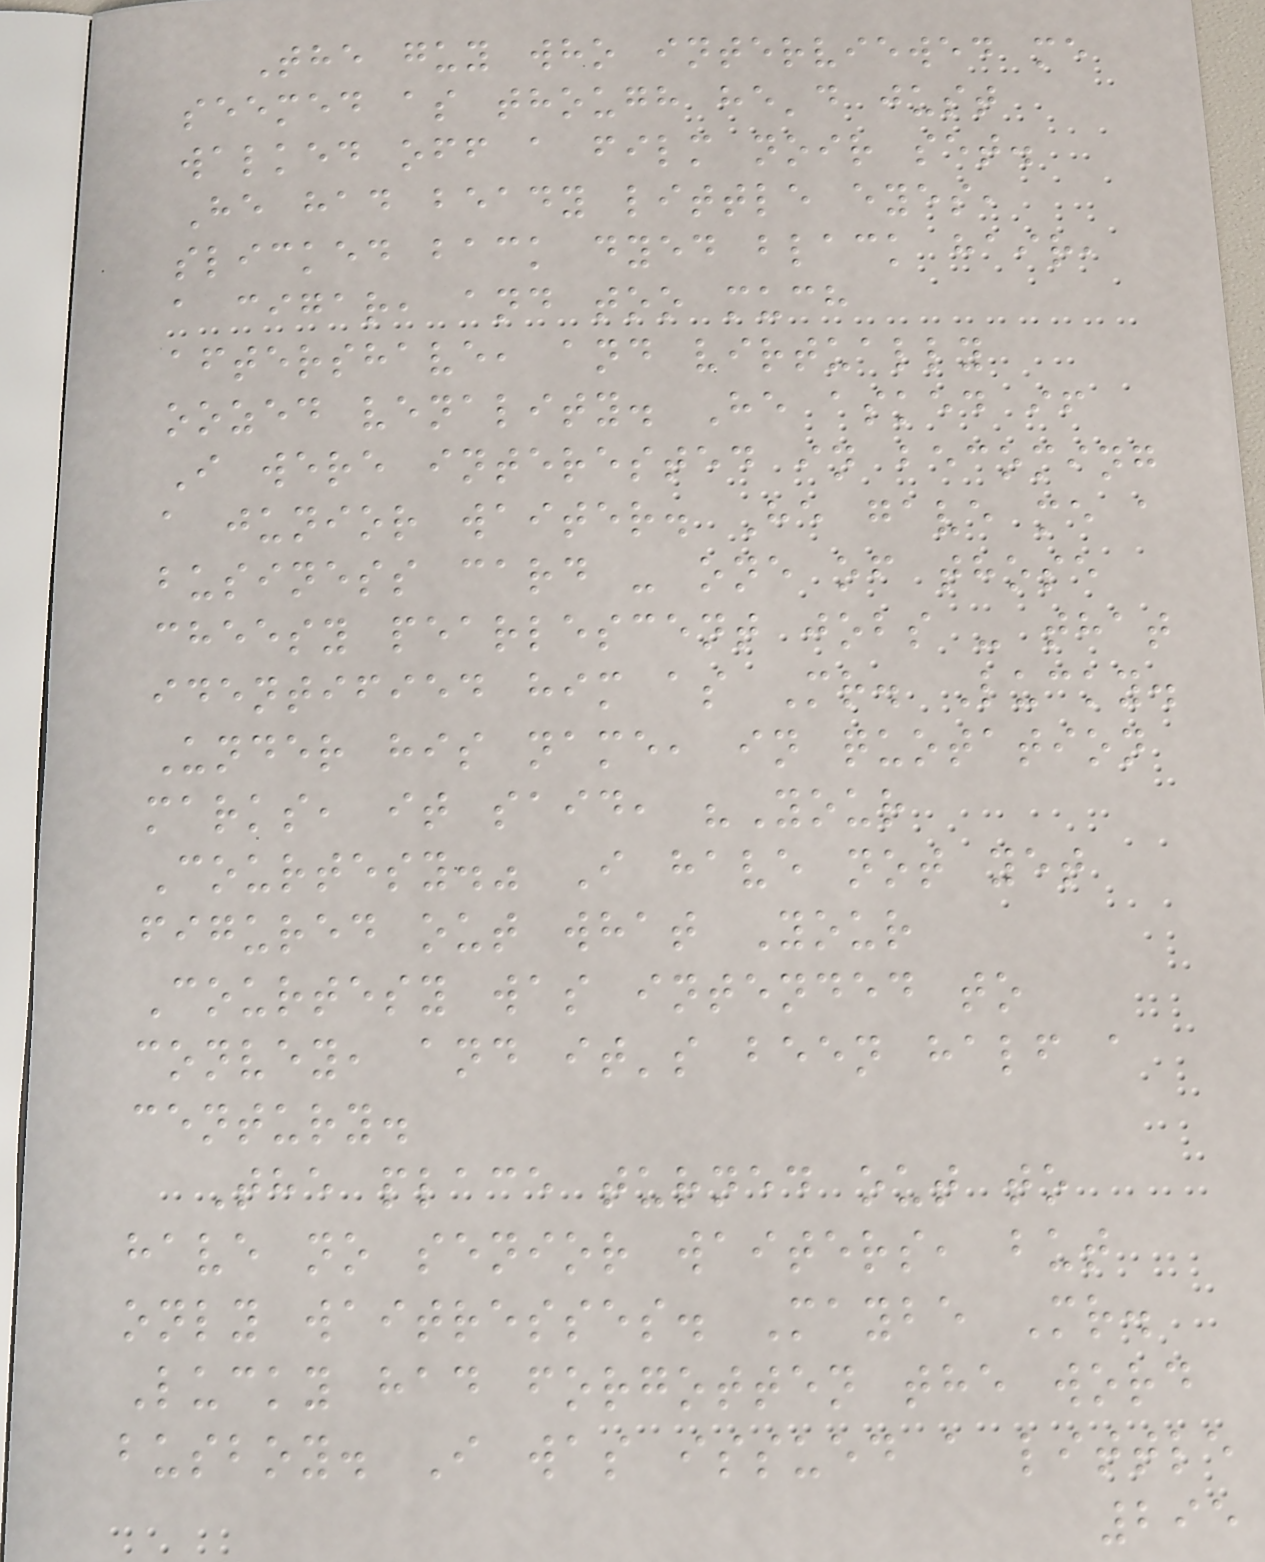The guy who interviewed me
seemed as though he'd just
walked off a film noir set.
He had beady little eyes,
slicked back dyed black hair,
a cigar, and too much
aftershave, and virtually
oozed venality. He asked if
I were interested in becoming
a junior waiter. He gave me a
business card - one of those
cheesy pearlescent jobs - that
identified him as Mr. Lucky.
Under his name, in quotation
marks, it said, "Your
Courtesy." I have not yet
figured out what Your
Courtesy was intended to
convey, and it's been half a
century.
The place turned out to
have no senior waiters, but
only waitresses. Maybe Mr.
Lucky had forgotten the word
busboy. I was issued a little
295
